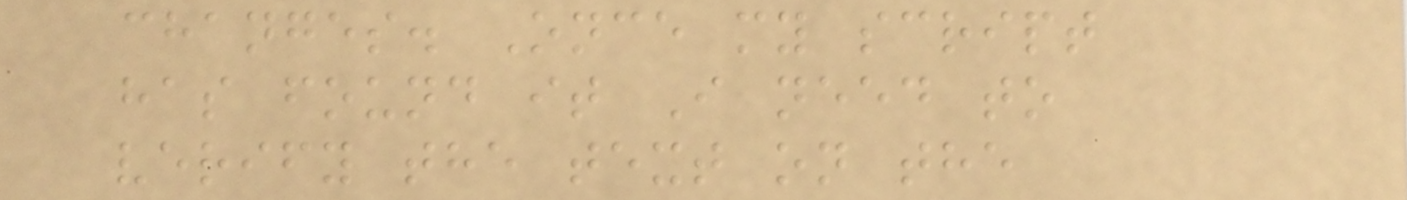changes. Once my script
has found it I need to
verify the text on the
